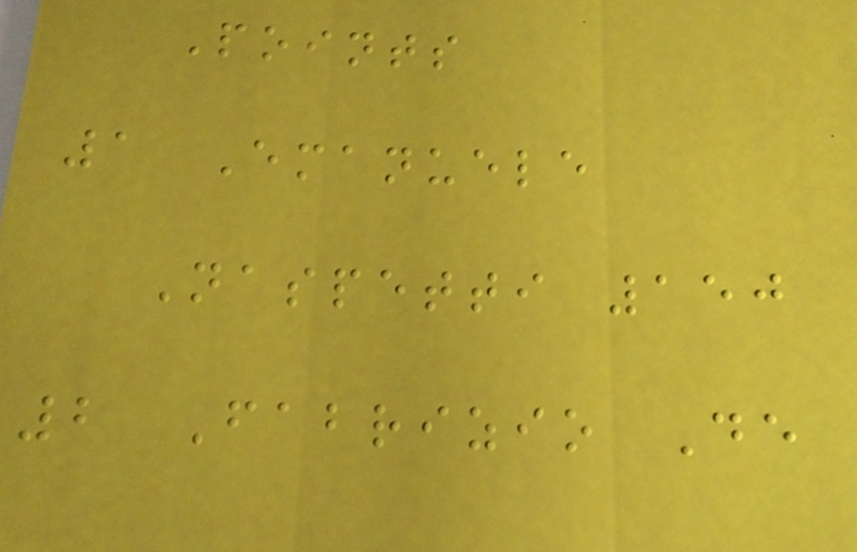Points
1 Emanuele
Naspetti 150
2 Fabrizio De
